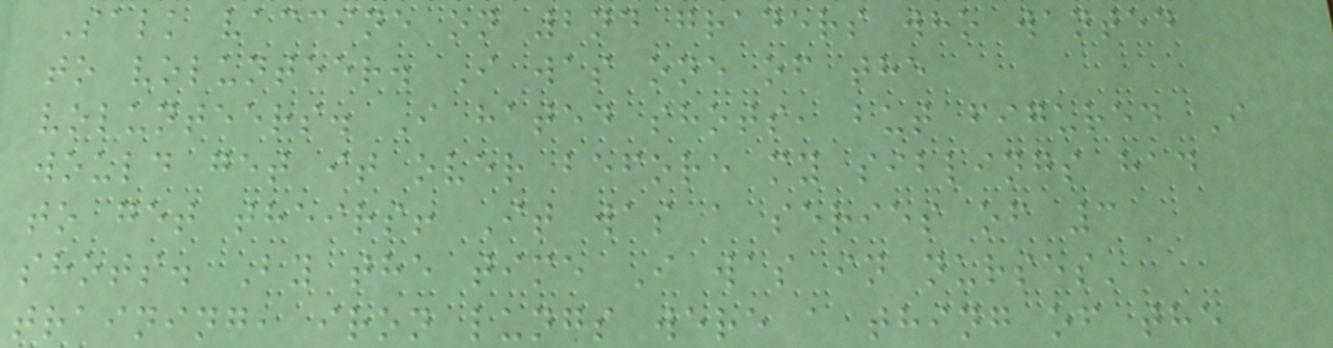Salk vaccine on 2nd graders who wanted
to volunteer. I was one of the
volunteers. I hated shots, but figured I
would get it over before my siblings had
to get theirs! It was a series of 3
shots. By the time I was in nurses'
training, iron lungs were a thing of the
